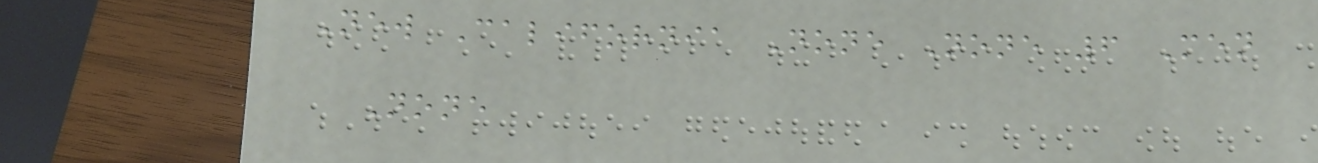New California None None 6 Men
None
